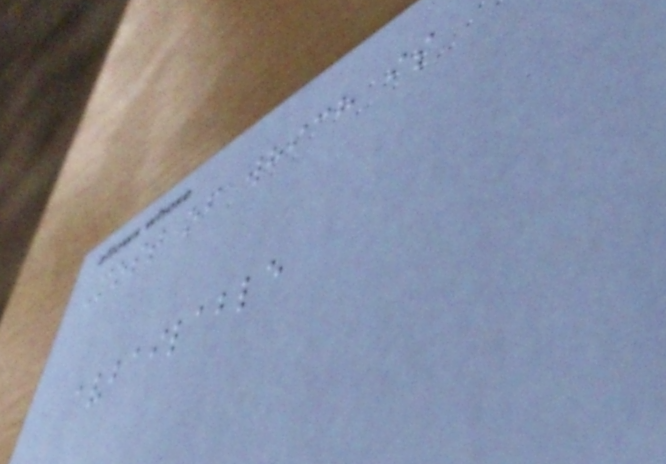Most of which is
avbailable
